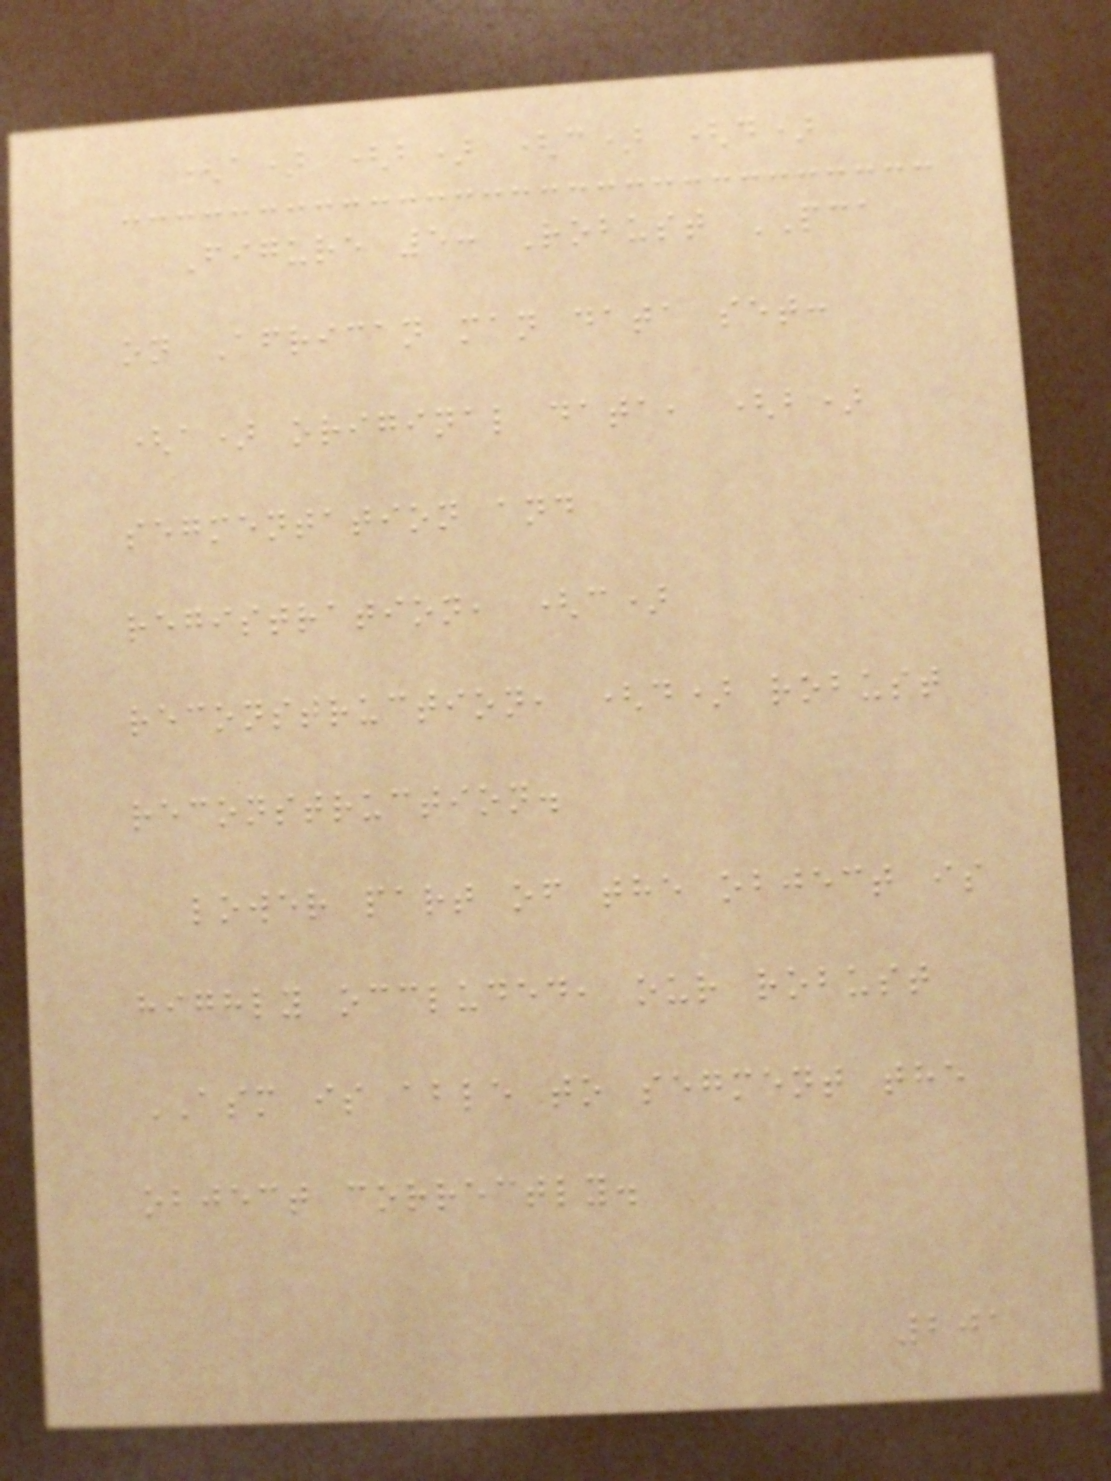(a) (b) (c) (d)
Figure 5: Robust PCA
on African man data set:
(a) original data, (b)
segmentation and
registration, (c)
reconstruction, (d) robust
reconstruction.
lower part of the object is
highly occluded, our robust
ASM is able to segment the
object correctly.
201
